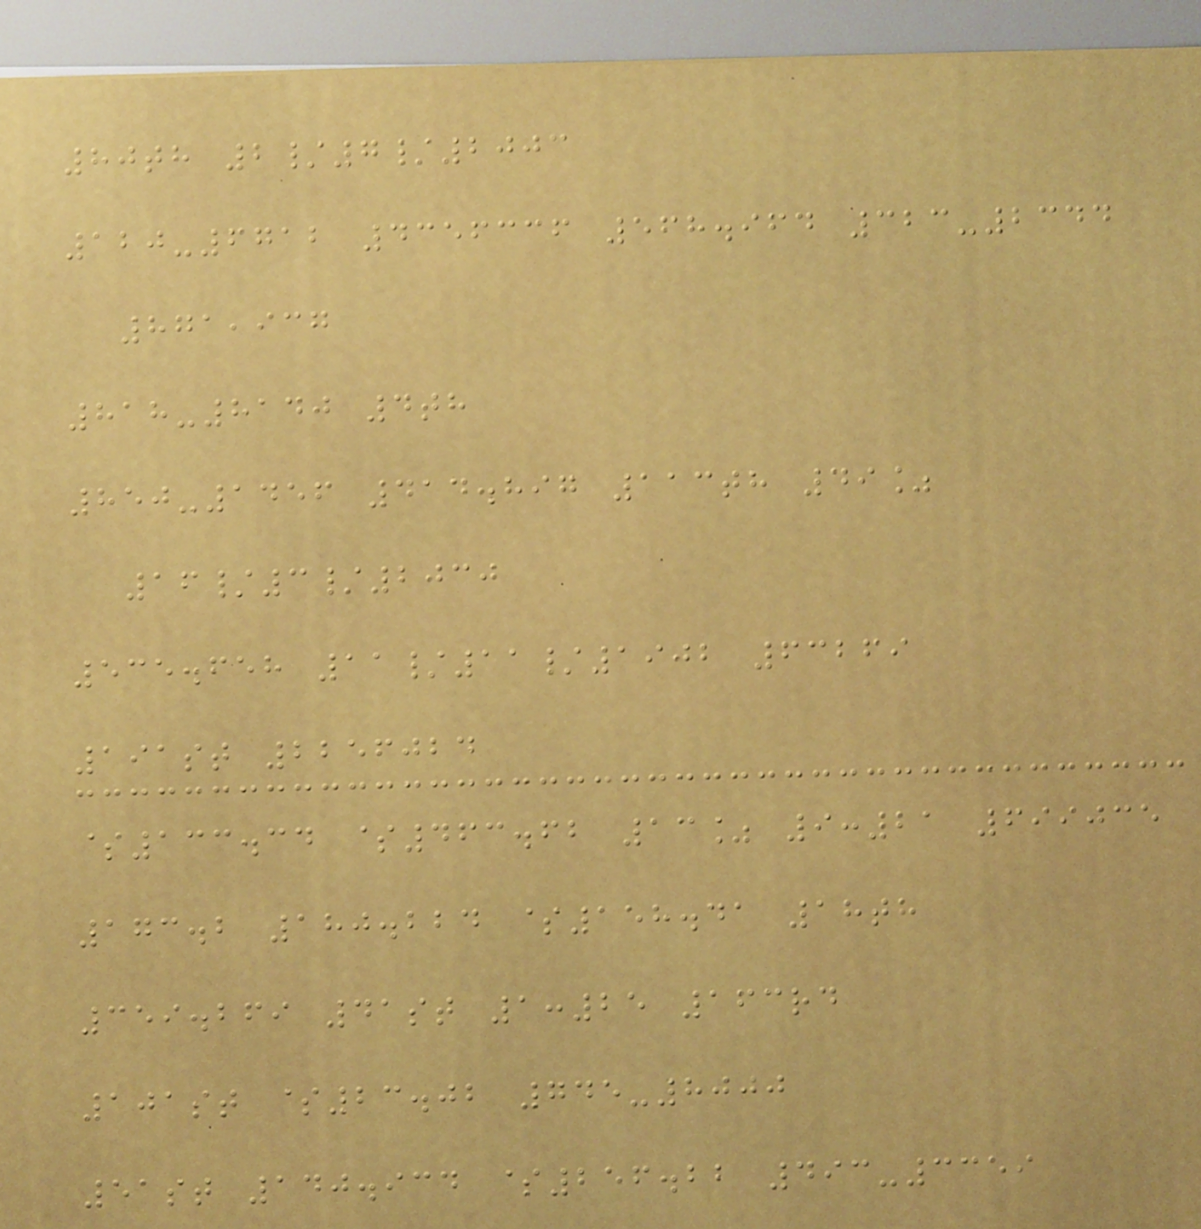80th 2/7/2003
120-6712 4356336 568.964 323-2344
871,937
818-8140 4th
850-1456 414.897 113th 49%
16/3/2030
535.658 11/11/1902 63269
191st 2256024
$133.34 $463.62 13% 9:21 699035
173.2 180.224 $158.41 18th
359.269 41st 1:25 163rd
101st $23.02 745-8000
51st 140.934 $256.22 493-3359
